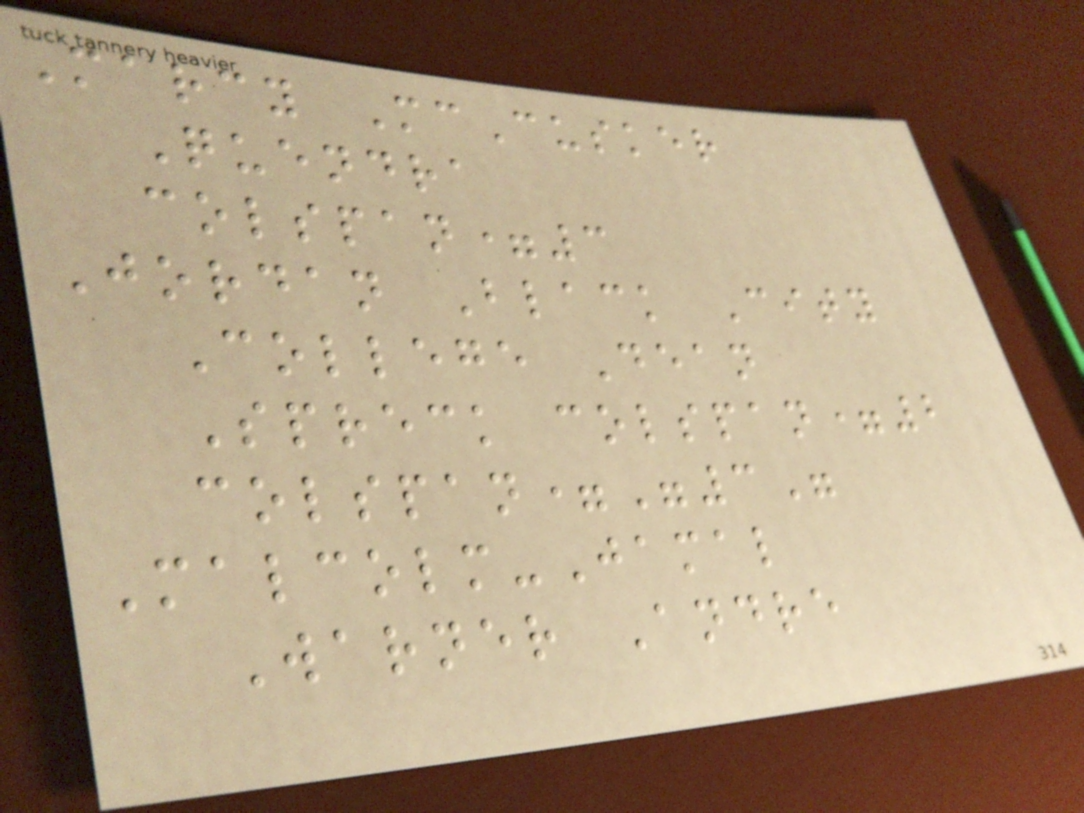Marcy McCusker
Quendra
colspan=3
Jordan Black City
College Dean
Spreck colspan=2
colspan="3"
Malcolm-Jamal
Warner Andre
